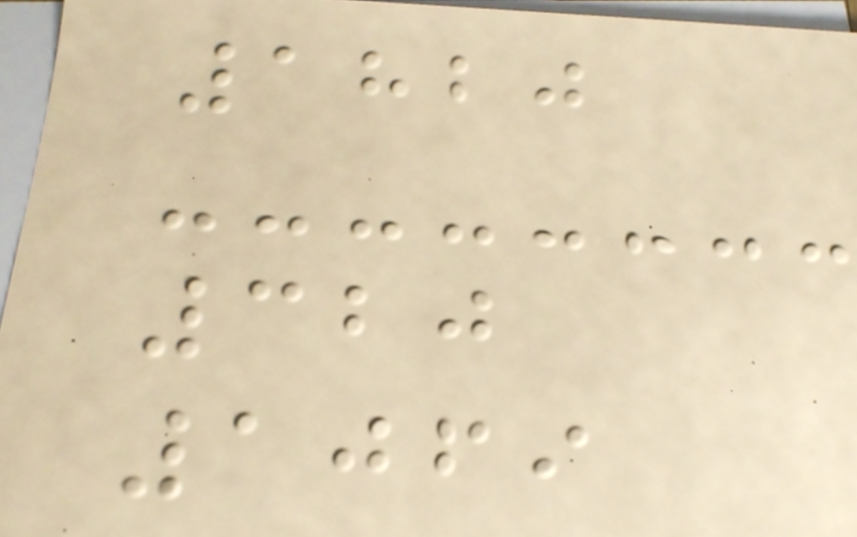1820
320
1069
